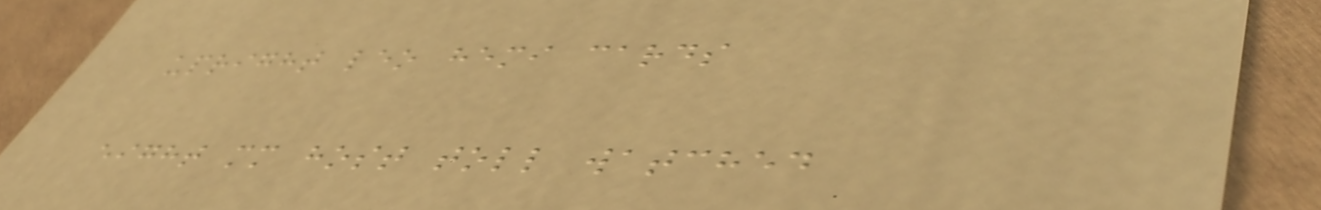upright leo hemi cards
eight mm host toll watched
